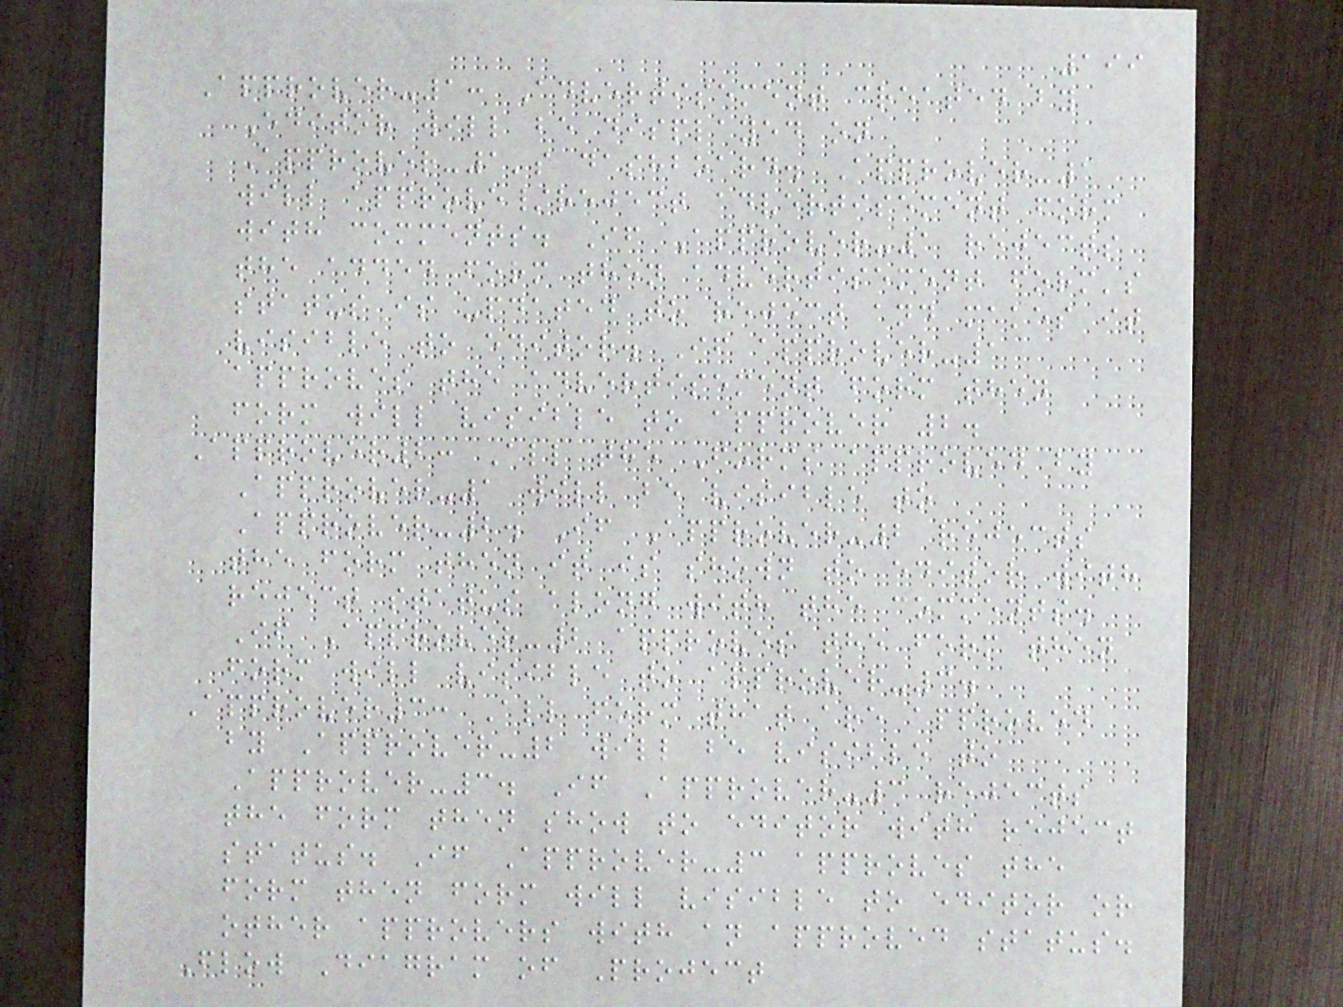199
Approver-1: Advertisement created by
Editor will be displayed on
Approver-1's dashboard. Approver-1
will approve/reject advertisement form
with comments. If Approver-1 rejects
the added form then advertisement form's
status is updated to reject and makes it
visible to editor. If approver-1
approves the advertisement form then
form will visible to approver 2.
Approver2: All the Forms approved by
Approver-1 will be visible to
Approver-2. If Approver-2 rejects
the form then it is shown to editor with
reject status along with the comments.
If Approver-2 approves the form then
form will visible to approver-3.
Approver3: All form that are approved
by Approver-2 will be visible to
Approver-3. If Approver-3 rejects
the form then show to editor with reject
status. If Approver-3 approves the
form then form will visible to editor or
other approvers with an approved status.
Flow Diagram of Project
